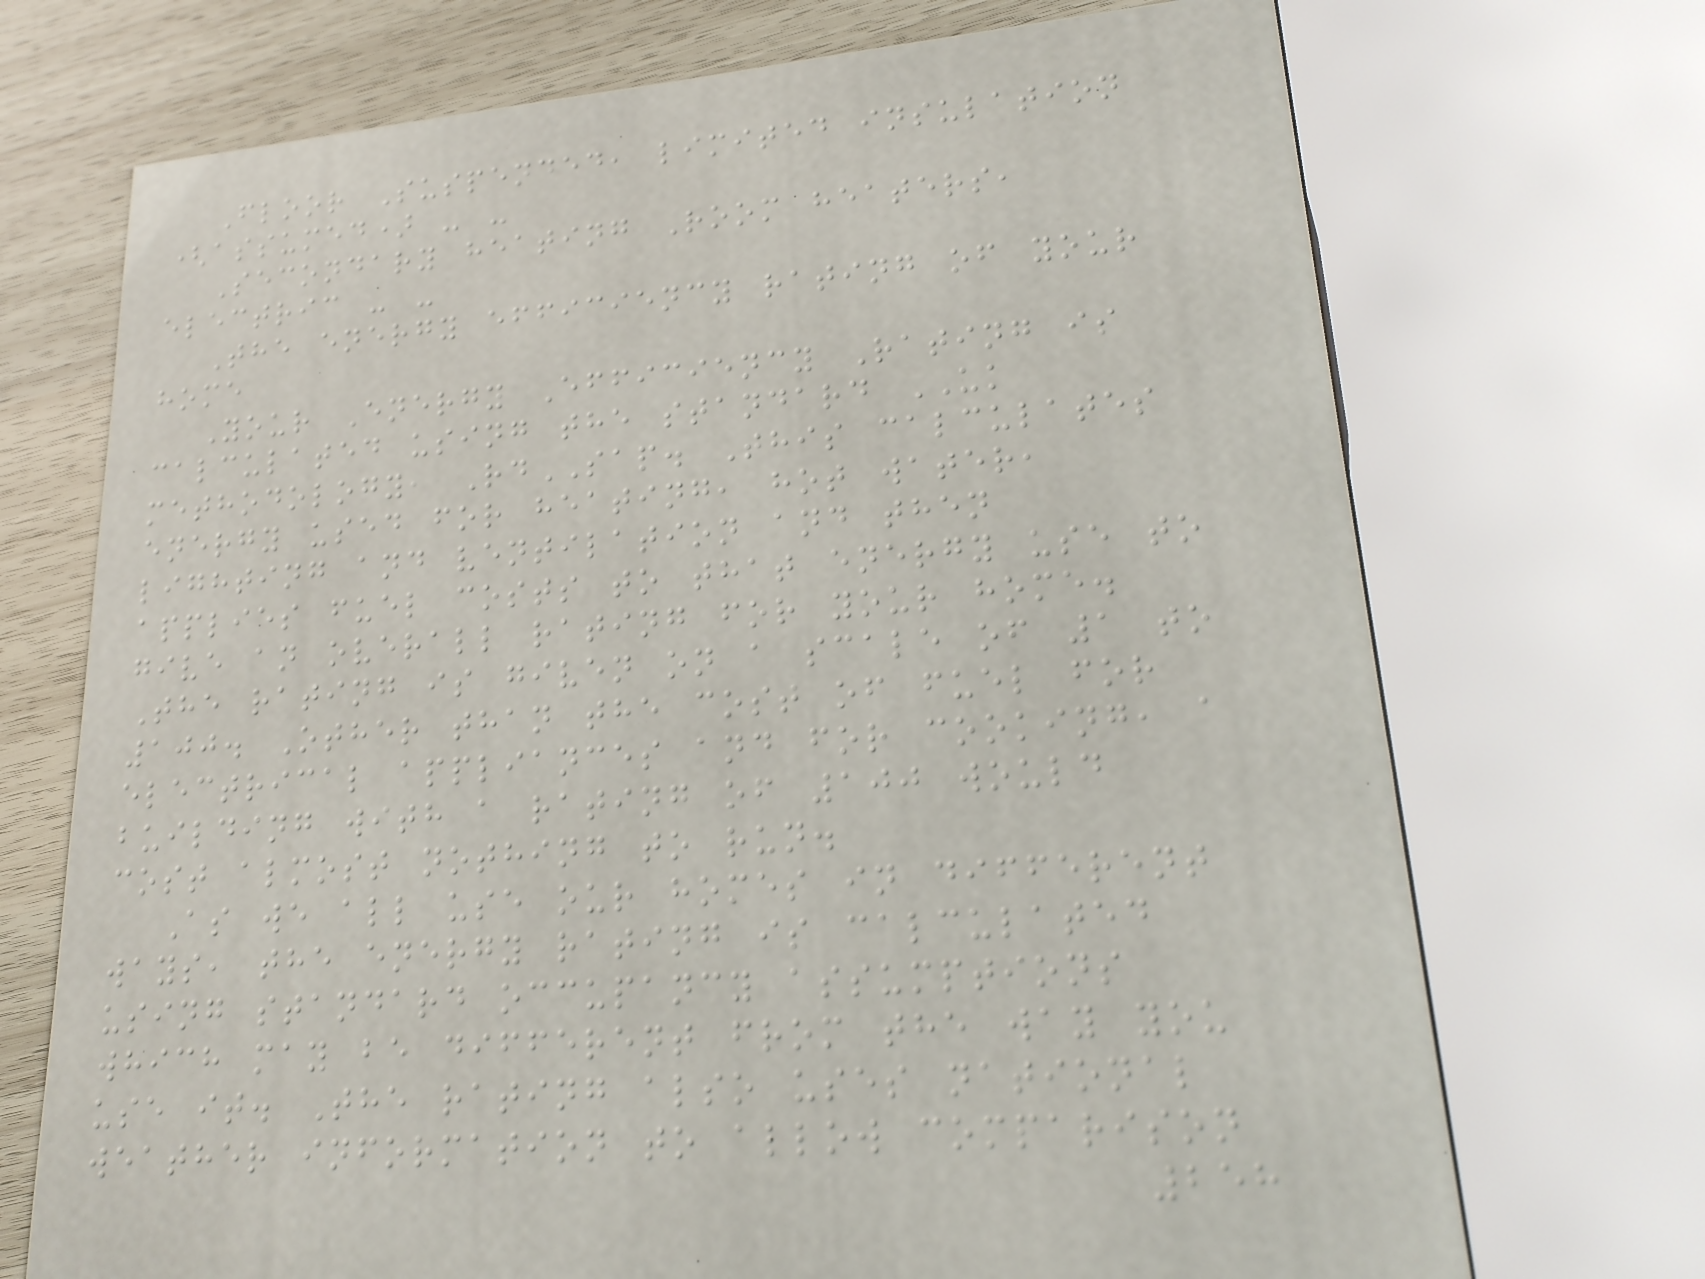Floor Suspended, limited insulation
(assumed) - -
Secondary heating Room heaters,
electric - -
The energy efficiency rating of your
home
Your Energy Efficiency Rating is
calculated using the standard UK
methodology, RdSAP. This calculates
energy used for heating, hot water,
lighting and ventilation and then
applies fuel costs to that energy use to
give an overall rating for your home.
The rating is given on a scale of 1 to
100. Other than the cost of fuel for
electrical appliances and for cooking, a
building with a rating of 100 would
cost almost nothing to run.
As we all use our homes in different
ways, the energy rating is calculated
using standard occupancy assumptions
which may be different from the way you
use it. The rating also uses national
weather information to allow comparison
258
